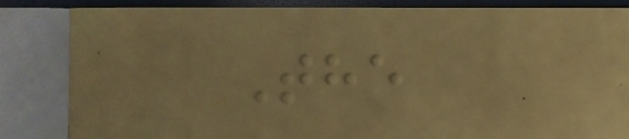The
